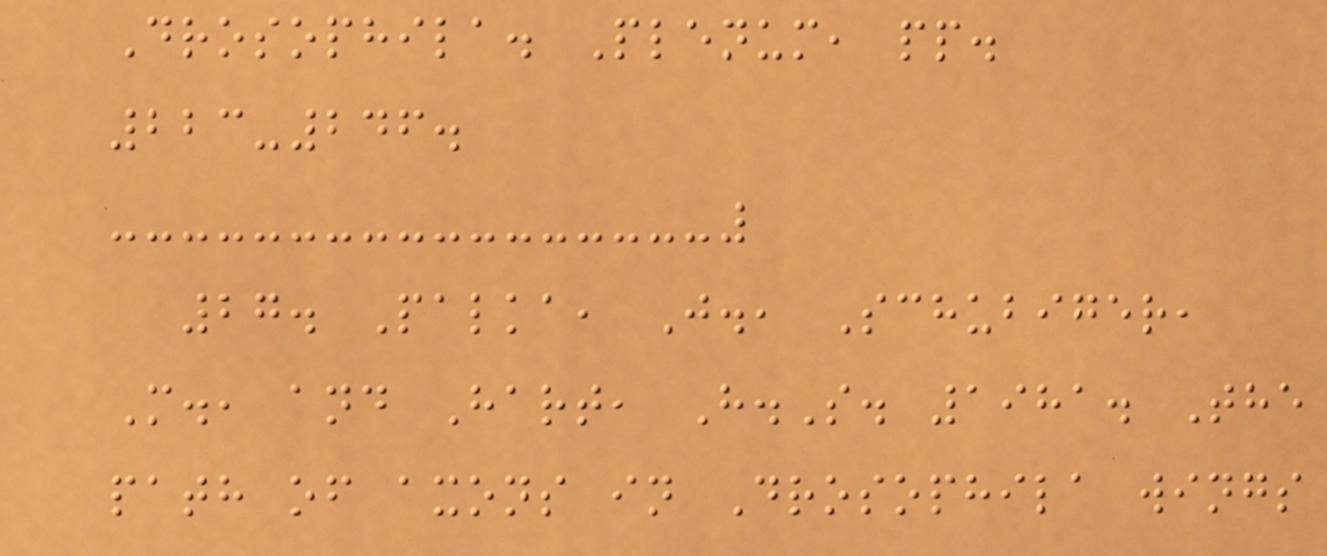Drosophila. Plenum, pp.
223-246.
27. Palka, J., Schubiger,
M., and Hart, H.S. 1981. The
path of axons in Drosophila wings
